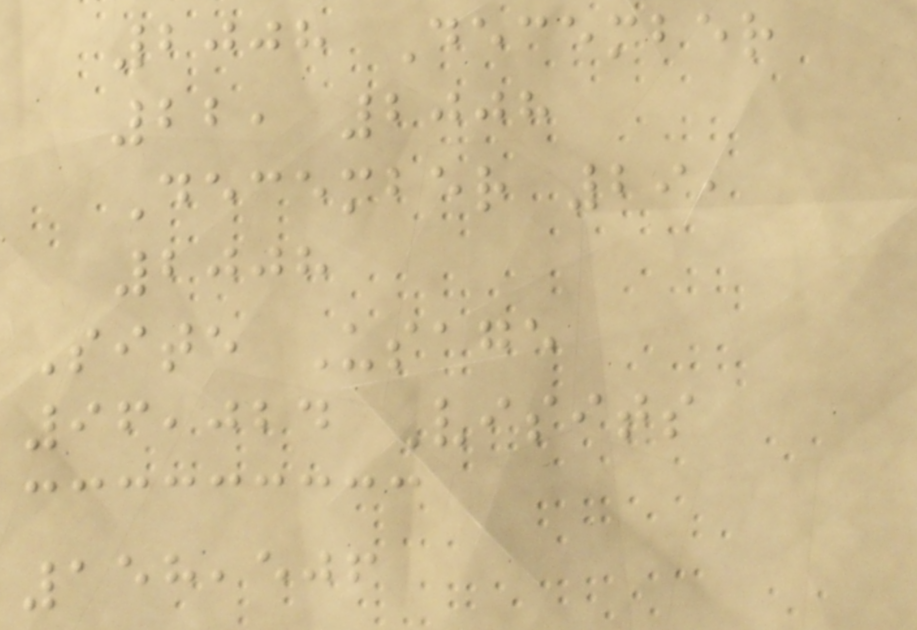2008 December
22, 2008
December 29,
2008
Site Usage
96,024 Visits
158,506
